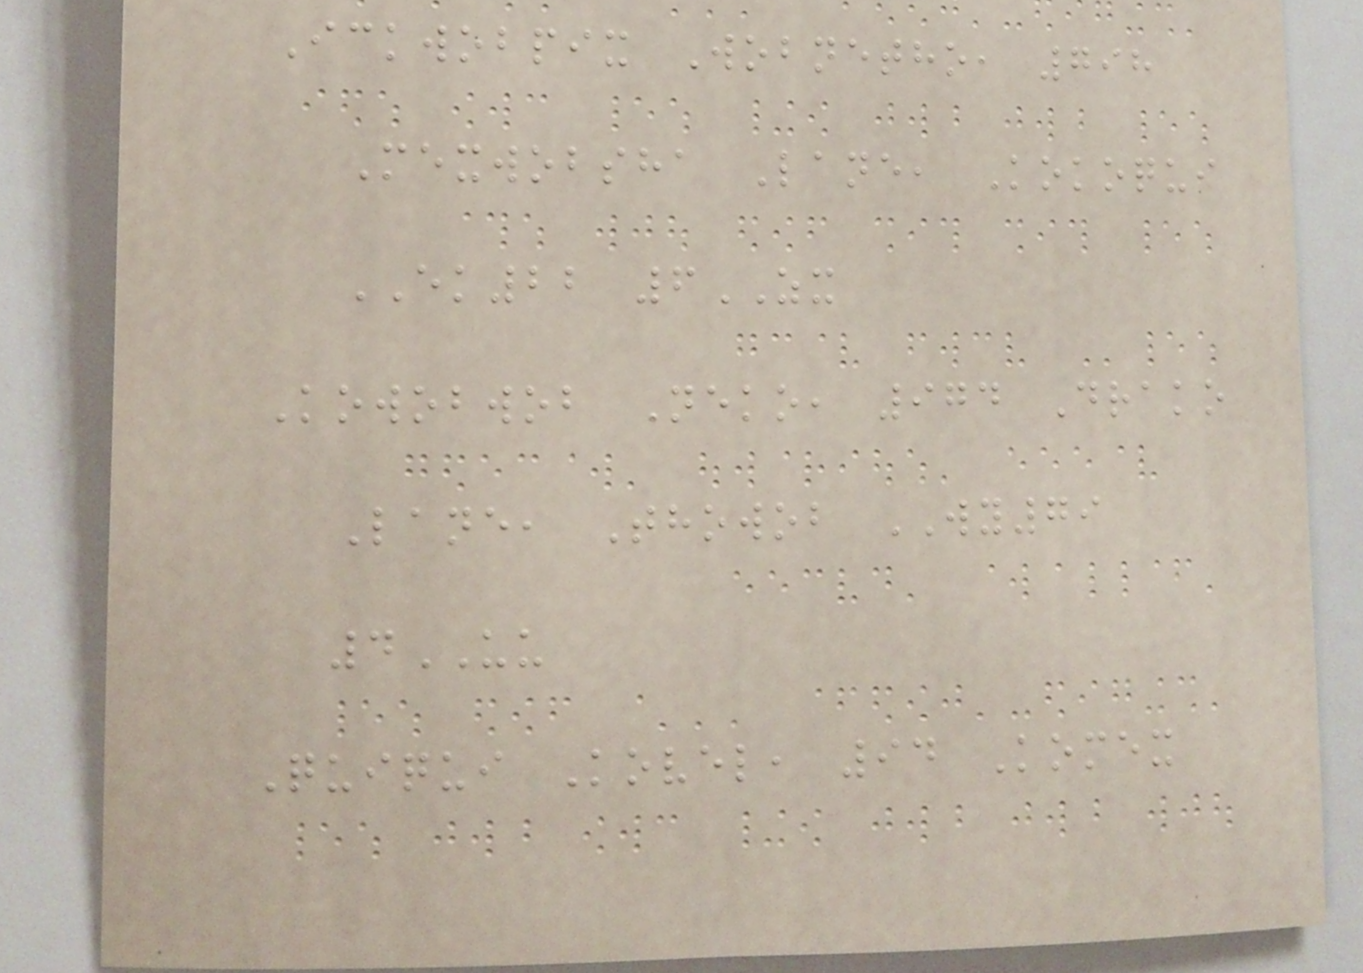Ickwobpix Wobnetho, 798
Mexwobsha Lane, Kokoqui
EK22 6ZX
Kowobwob Neko, 974 Drako
Lane, Thowob WY79
4UU
Quiqui Kovel, 94 Komex
